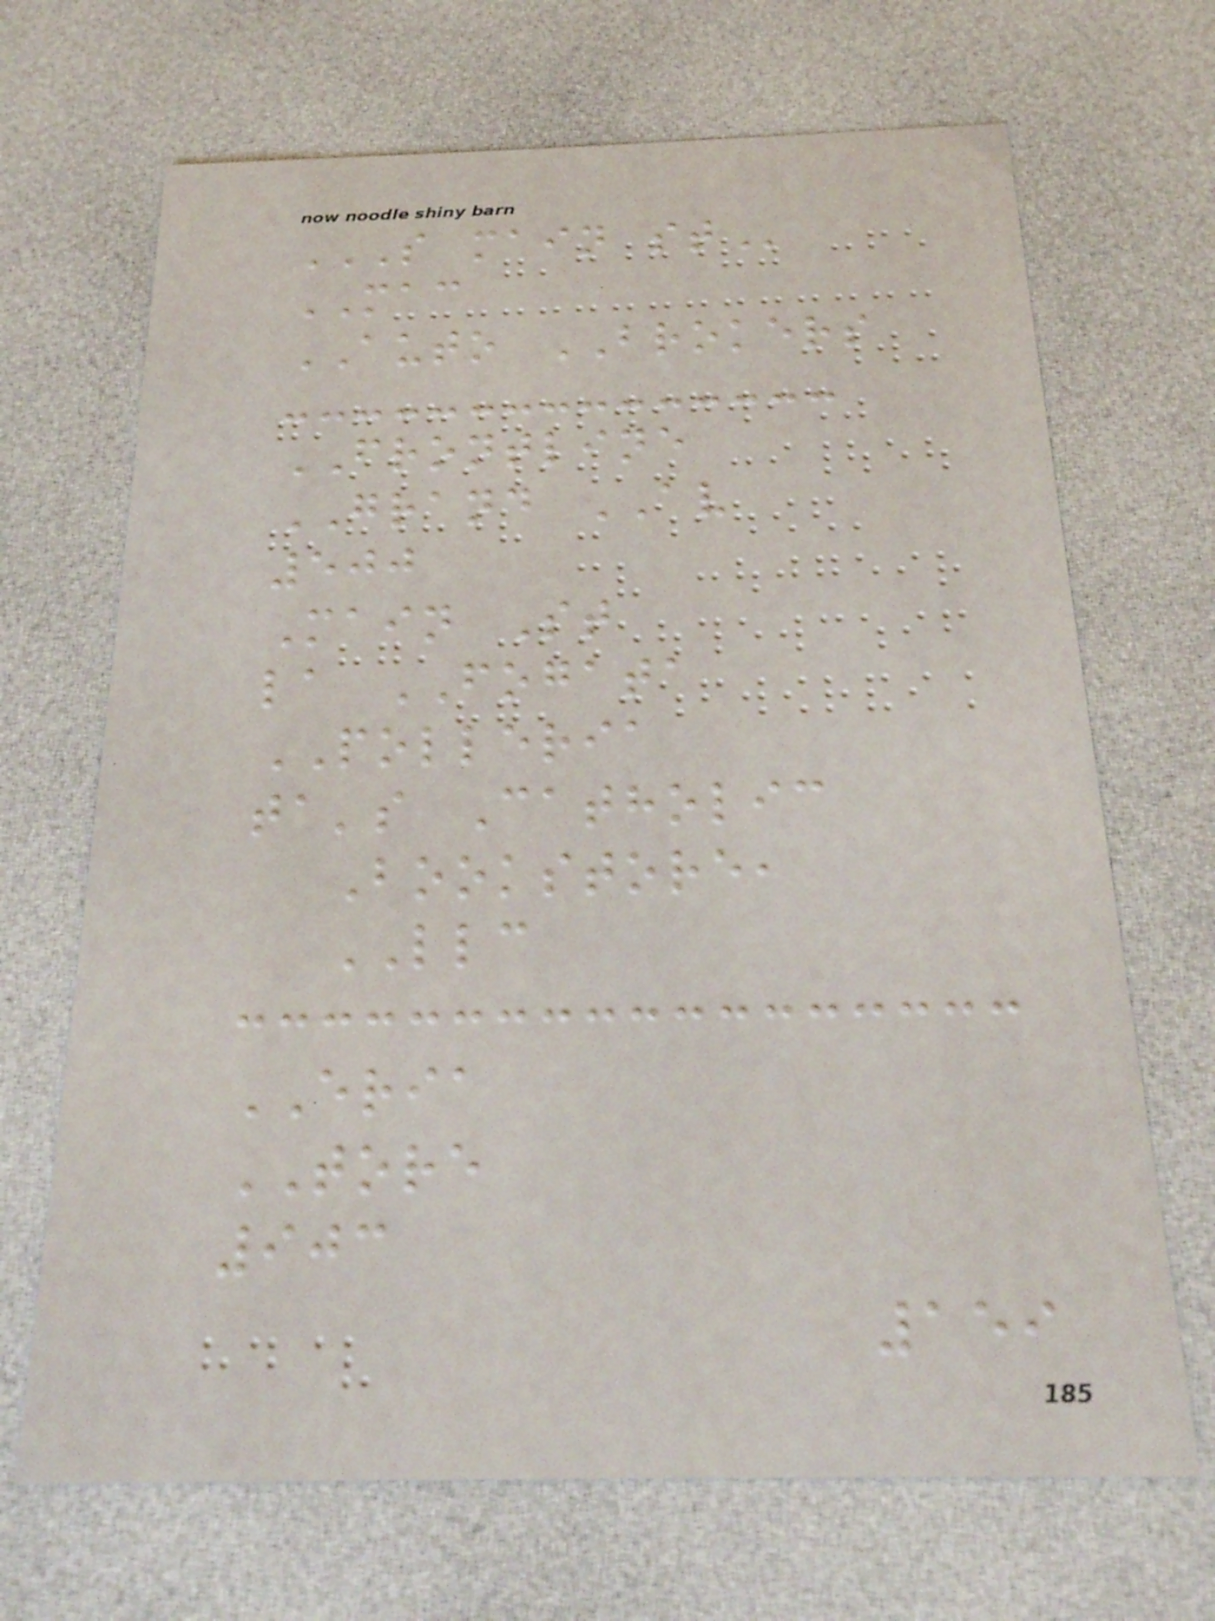S MAIN ST
MAC
AUTO BROKERS
FRONTLINE
GRAND AV
500
Main St
la FOGATA
POLLERIA
ta's Catholic
Bookstore,
LLC
ERIA
TORE
903
159
